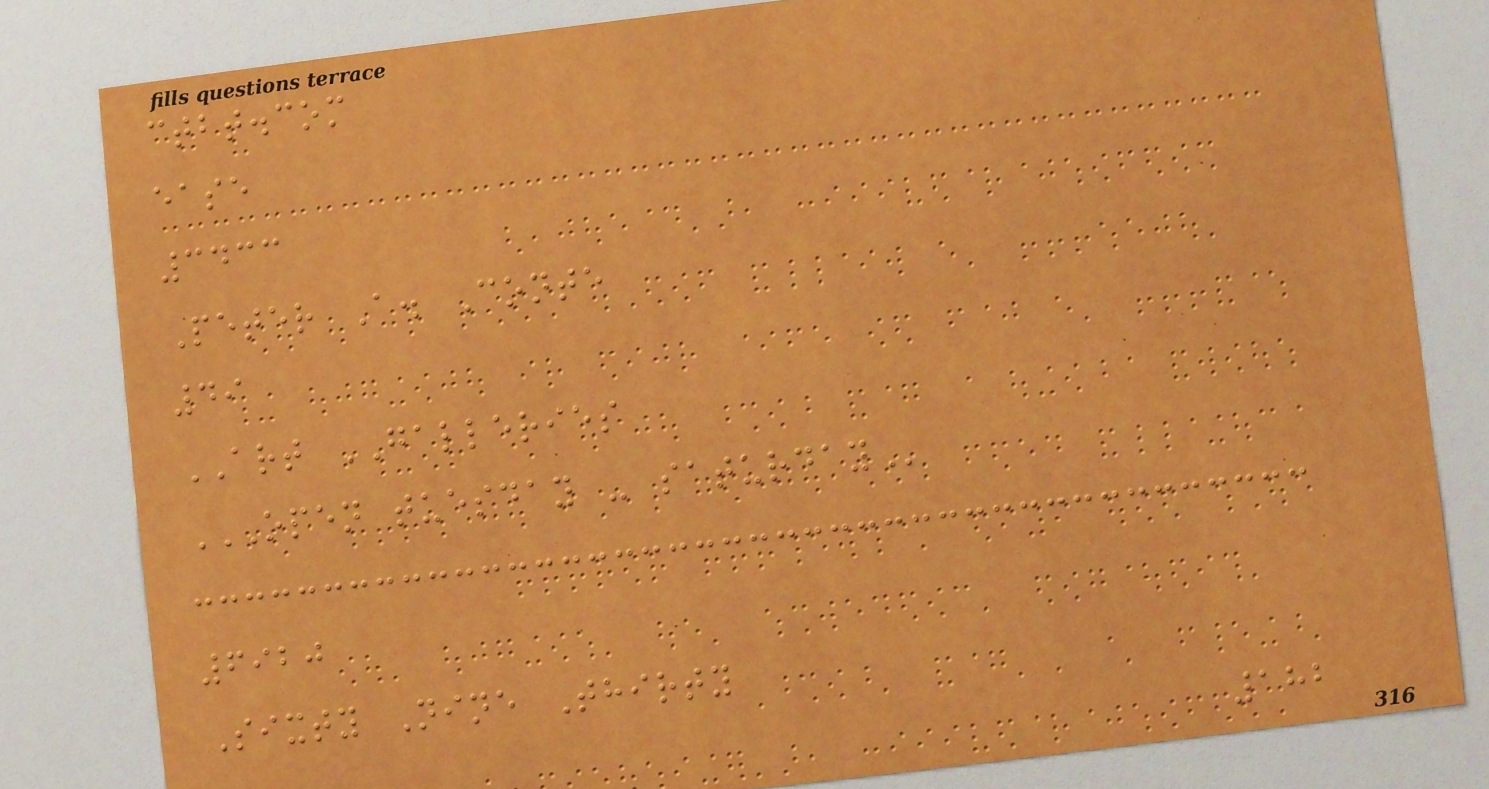ctbt.com
ease
3433
Peter A. Conte
49
ART GALLERIES
OPEN TUESDAY - SATURDAY
6920
Sixty Nine Thirty
182
